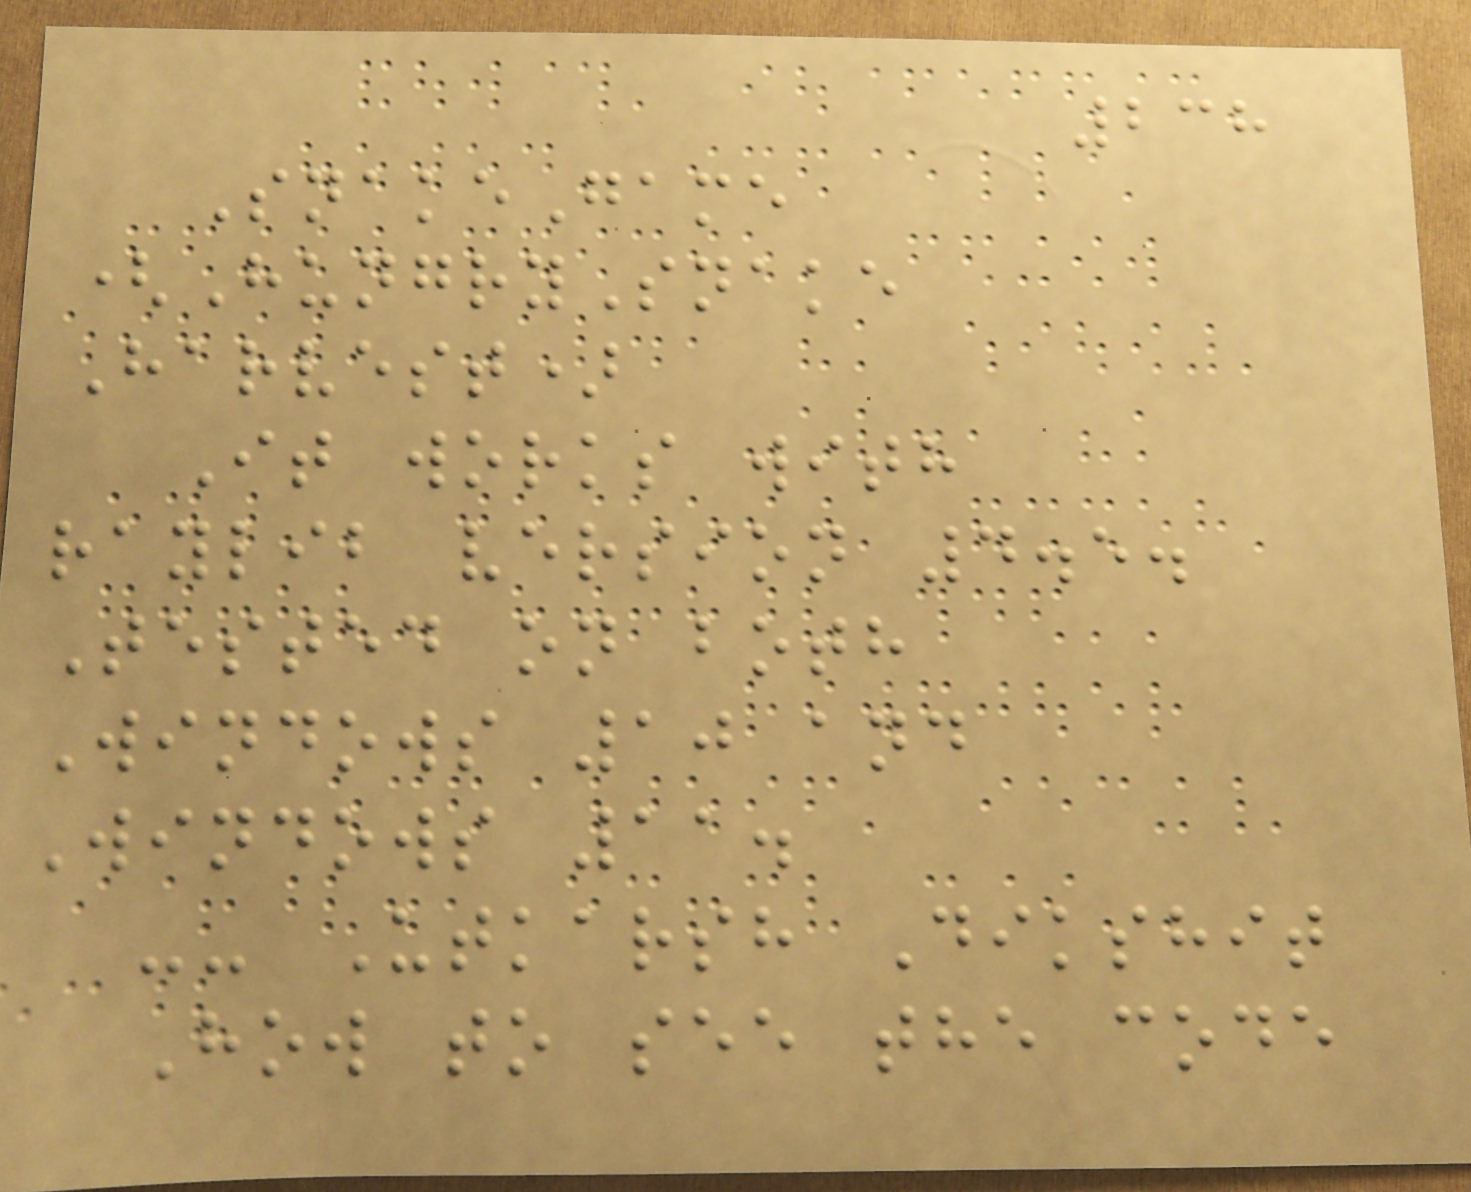238
SnakeGame
(HungrySnake
Harvest)
It works with
raylib version 4.5.
Tested on both
Windows 10 and
Windows 11.
-- Utkarsh Dikshit
How to see the code
